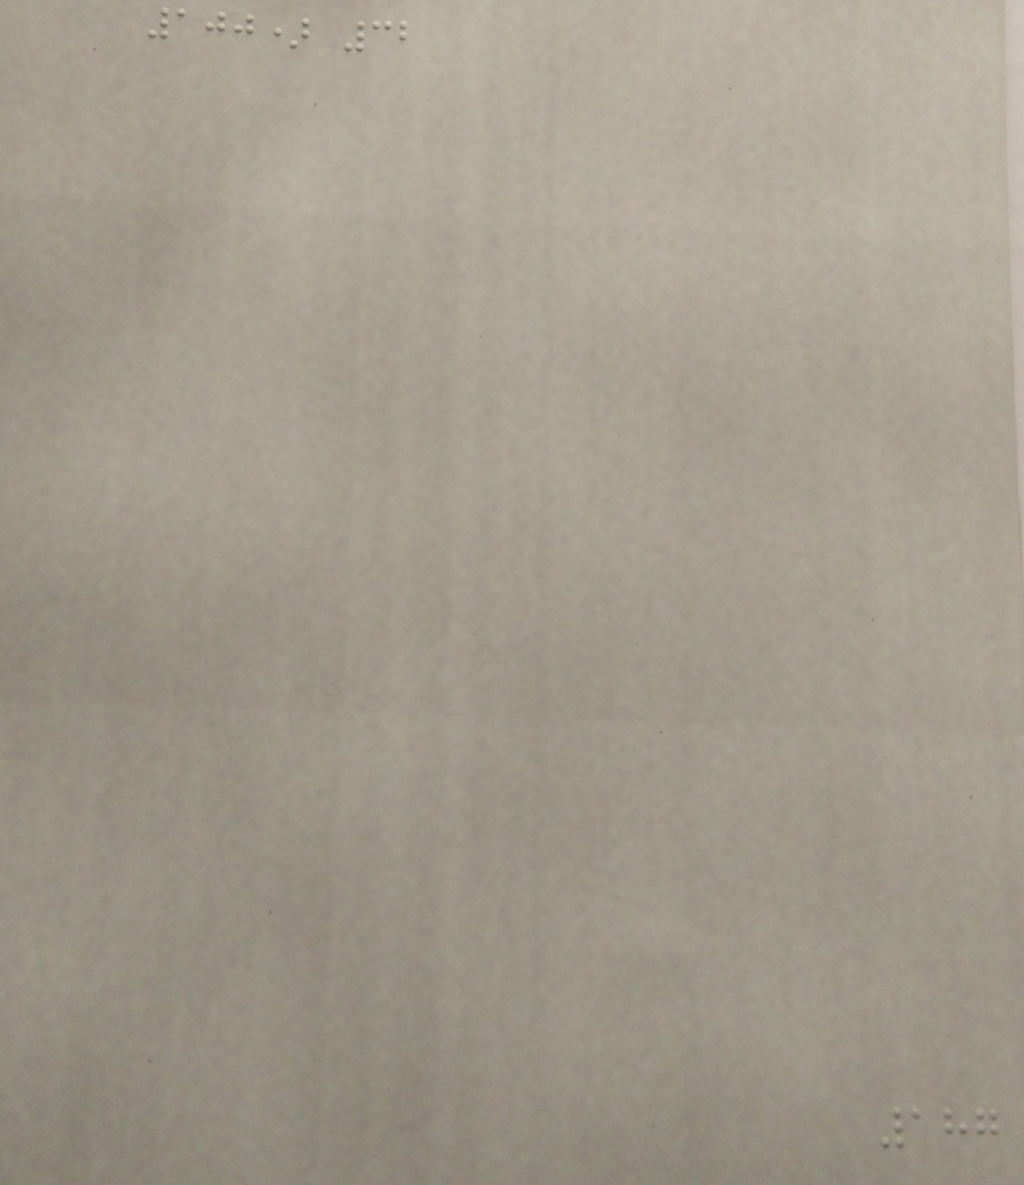100) 32
187
